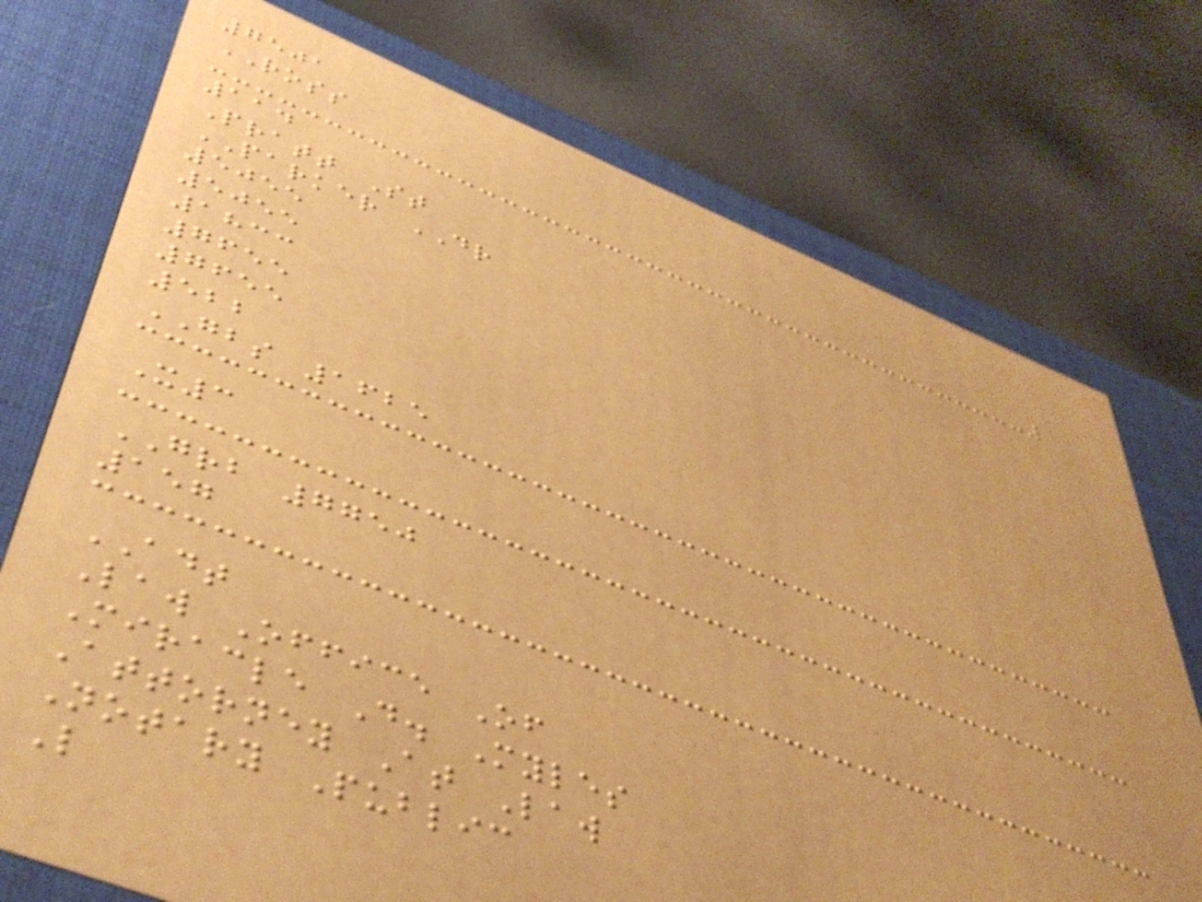7501
ROSS
114
Pratt St
PARKER DR
5055
5055
1833
7655
7655
522
GBS 1625
X3
GRB 7750
157
ADT
Law Office Of
Miracle D. Myles
Attorney At Law
Notary Public
L
